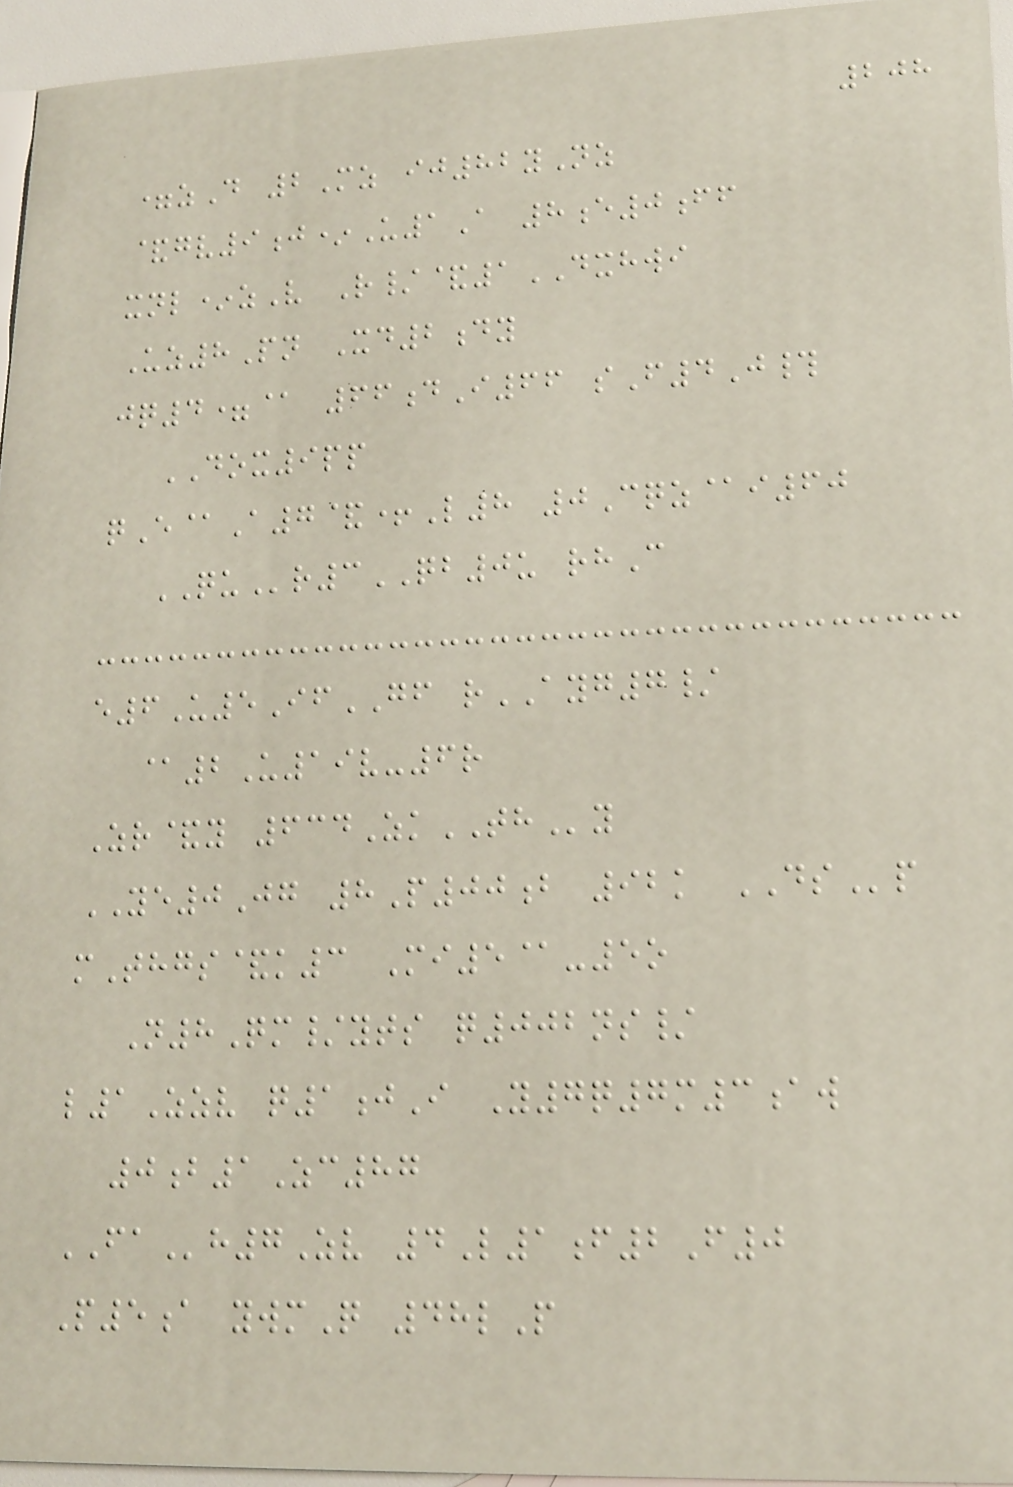208
=zD 2Mz ij82yNz
&gv9j*U1A 8e0ff
xnl*zV R/&1DXHWI
Uz8Pn Xd2dy
jq4=@ 66dI66 sF4J#
DOX9pp
qE@A7&+L8 0Cqz@i60
QUr3QB0u rhC
e6U5IfGF rAYG7/
@2U19v-6r
Zr&y 634ZkTHy
YE0Jg 8P00b 92k DSp
mThgs&k3 Mi5@-5o
N8Qm/yts q002ns/
l1Zzv q1jI Y7q7m3aw
0b1Zc87
FAh7Zv 4L1f2F0
P5a ywmQ 48lP
